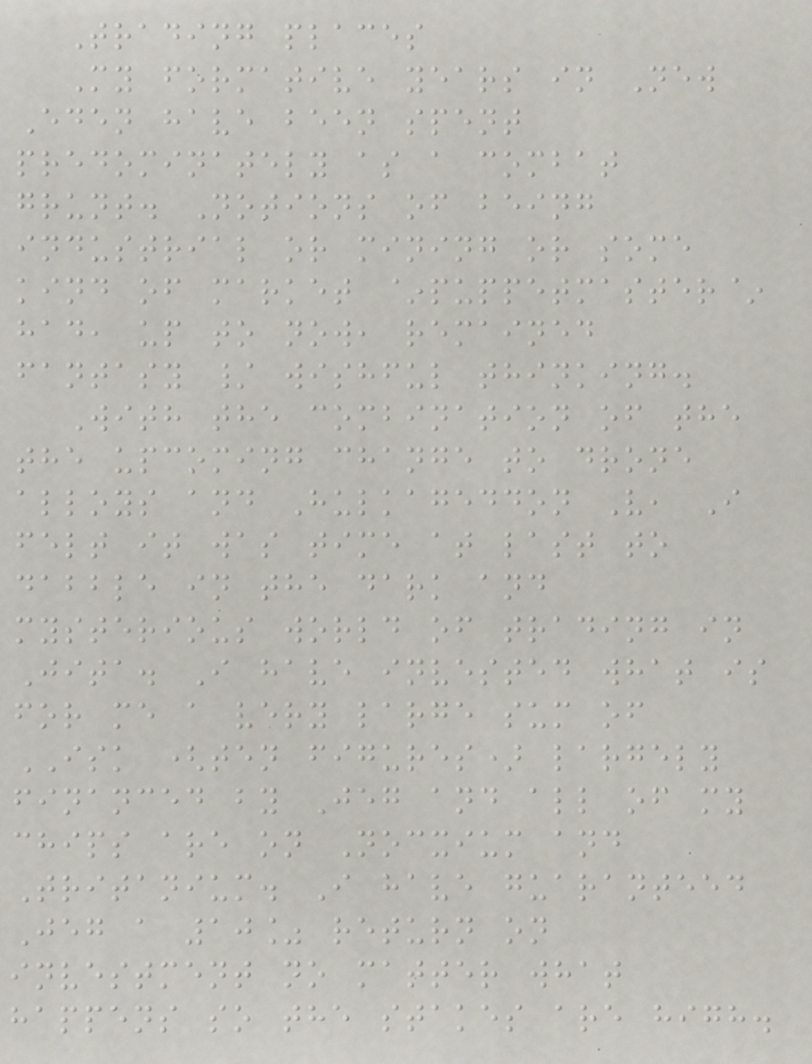Trading places
My formative years in New
Eden have been spent
predominately as a combat
grunt. Notions of being
industrial or mining or some
kind of market ~puppetmaster~
had, up to now, remained
fantasy / wishful thinking.
With the combination of the
the upcoming change to drone
alloys and Hulkageddon V, I
felt it was time at last to
dabble in the dark and
mysterious world of trading in
Jita. I have invested what is
for me a very large sum of
ISK (ten figures) largely
financed by Jeg and all of my
chips are on Nocxium and
Tritanium. I have guaranteed
Jeg a 10% return on
investment no matter what
happens so the stakes are high.
